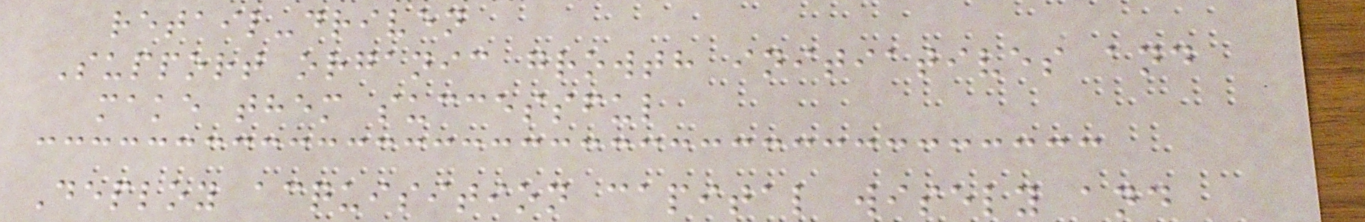retail-driven
Support organic growth initiatives and
make them successful
Deploy acquisition capital wisely and
